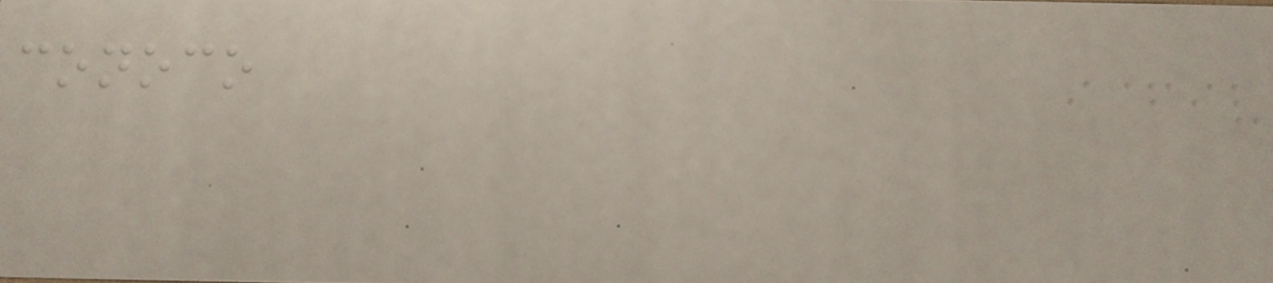conoco
